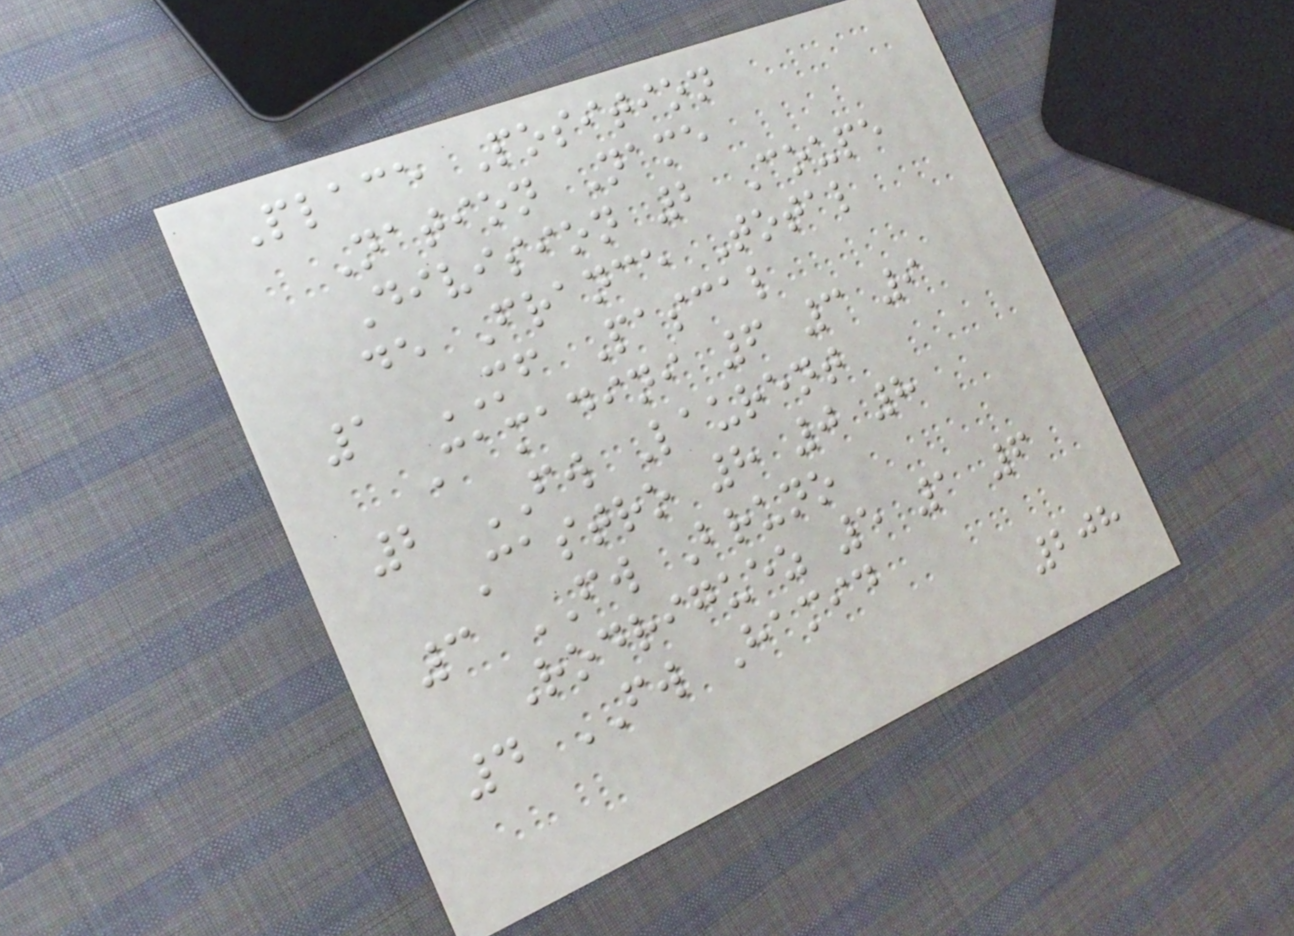Place Position
Nation Name
Division 2 Coupe
de France Total
1 MF Pascal
Camadini 6 3 9
2 FW Laurent
Castro 8 0 8
3 FW Bruno
Rodriguez 5 1 6
4 FW Hamid
208
